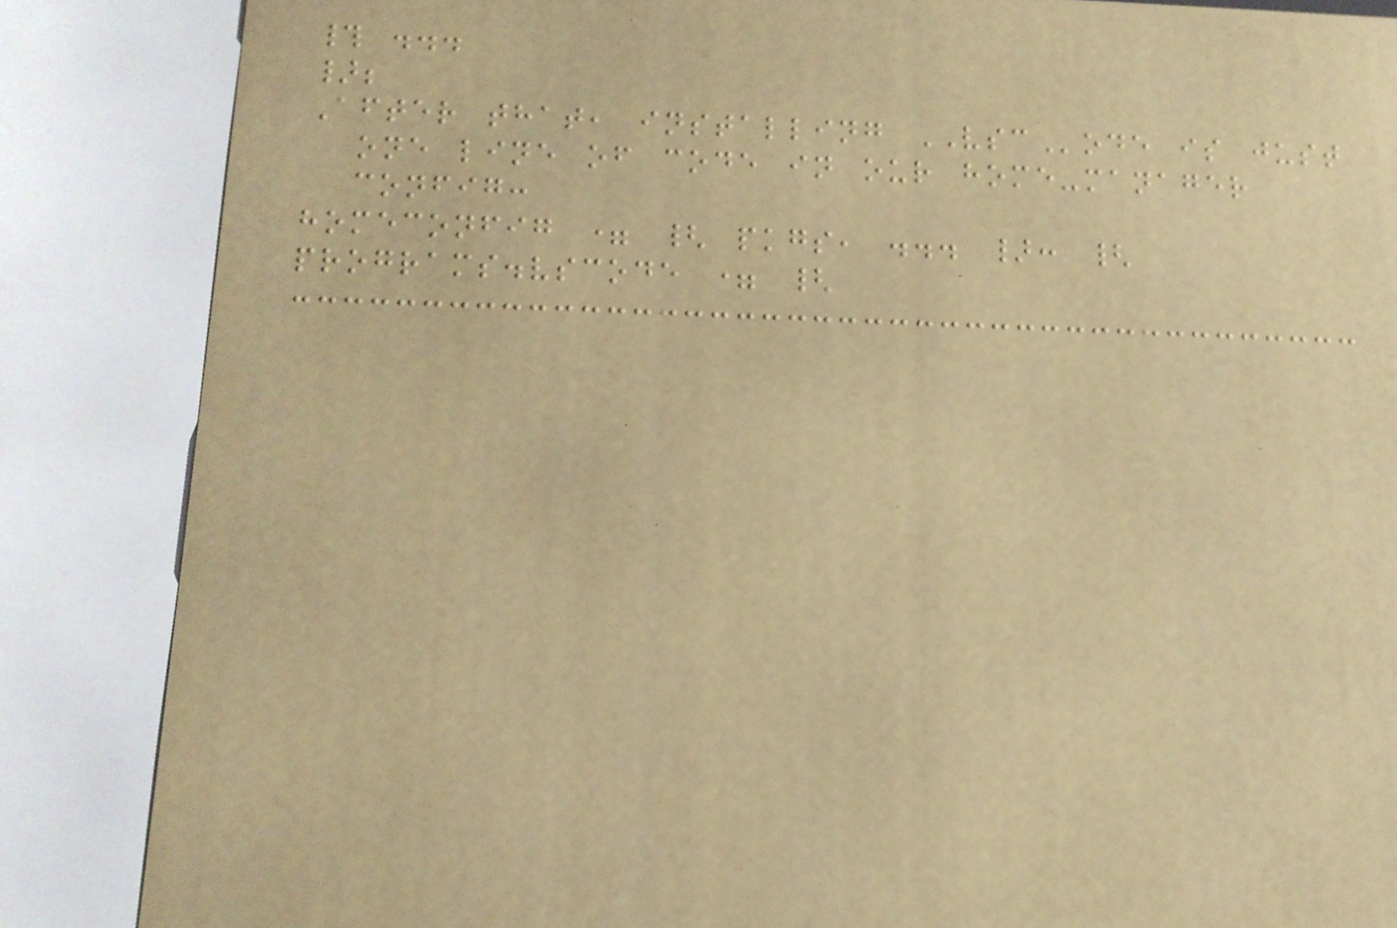# ...
};
After that, installing VSCode is just
one line of code in our home-manager
config:
homeconfig = { pkgs, ... }: {
programs.vscode = {
